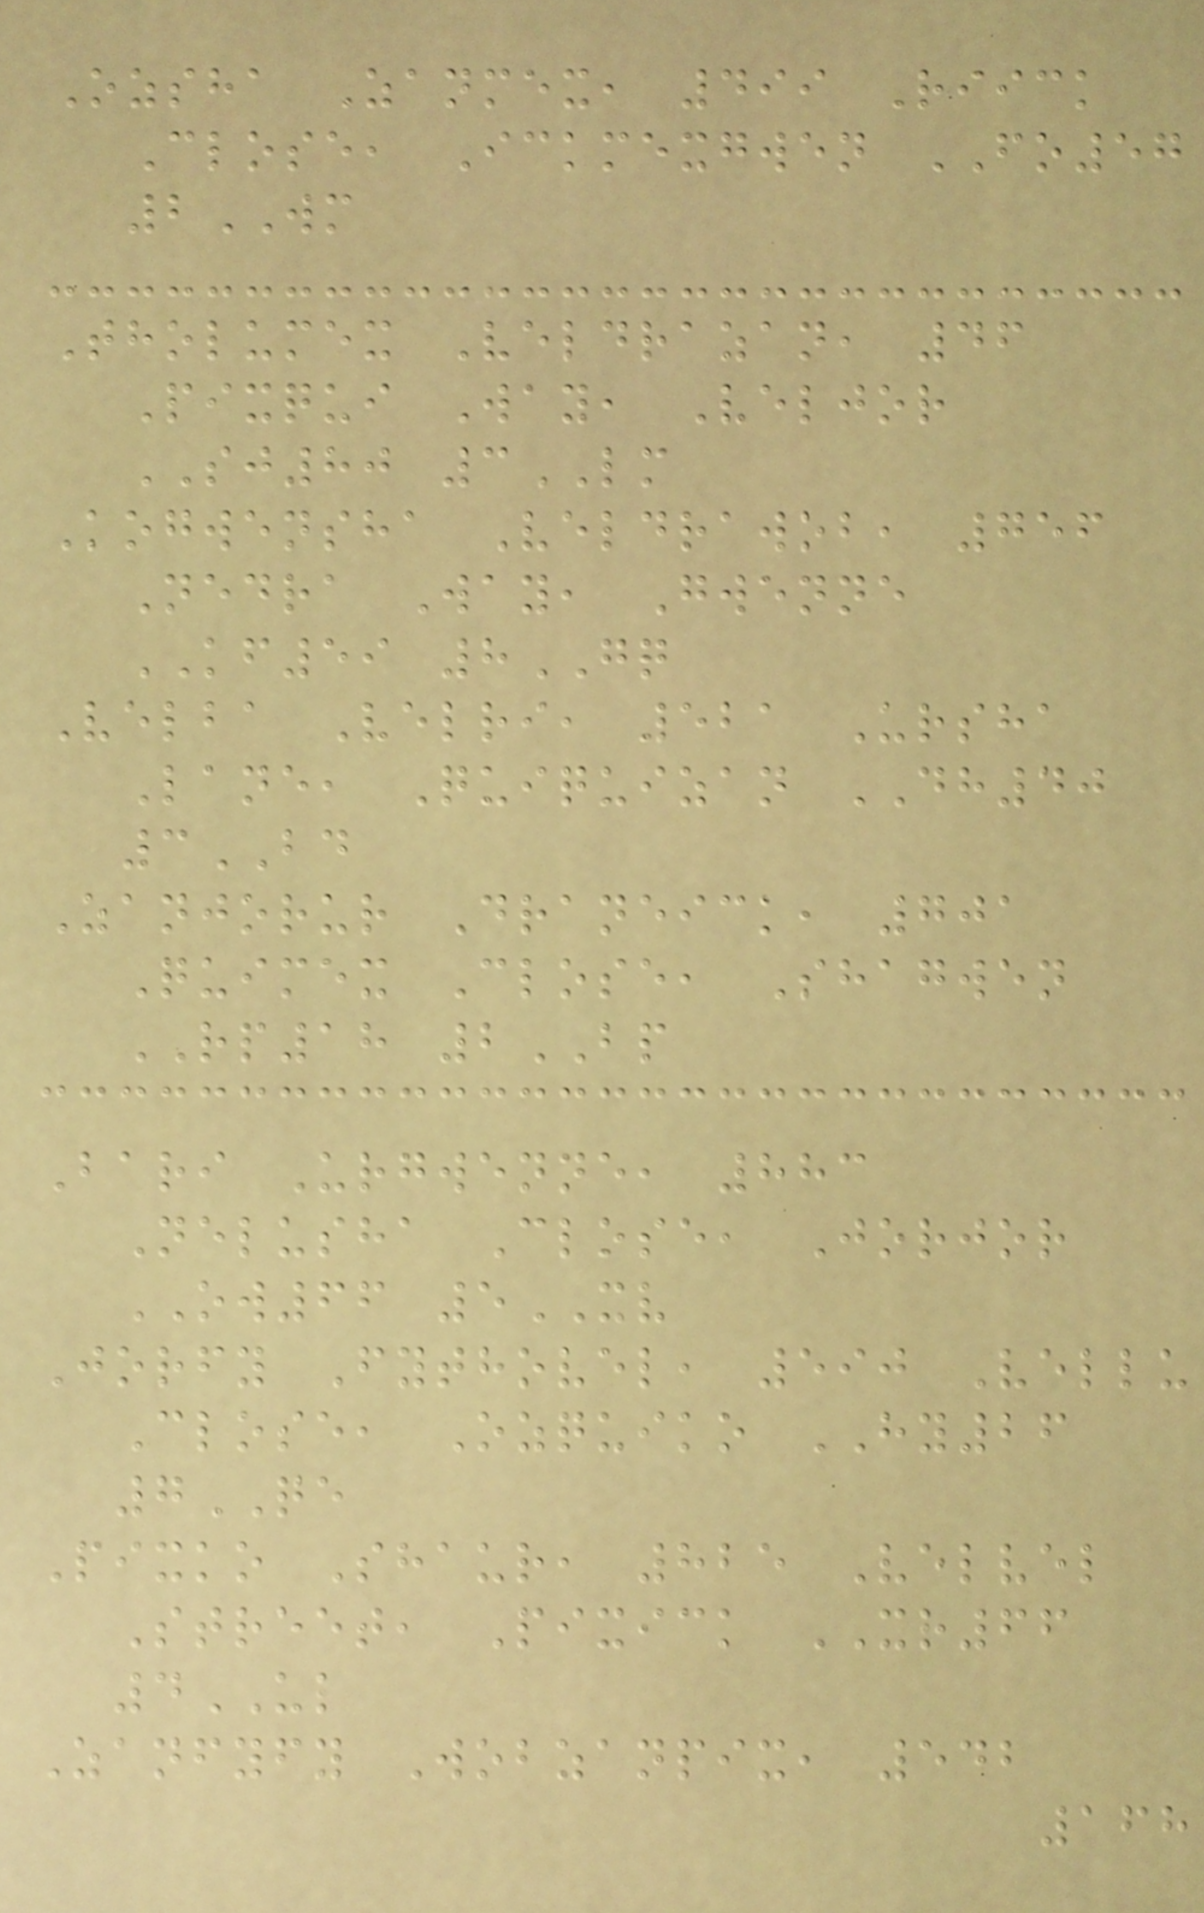Ozsha Zanmex, 499 Riick
Close, Ickmexgwen FO57
2WM
Tholumex Veldrazan, 46
Pixqui Way, Veljor
SJ80 3LM
Kogwensha Veldrawob, 756
Nedra Way, Gwenne
KF59 8GQ
Velba Velri, 521 Ursha
Lane, Quiquizan DH40
3BD
Zanjorur Draneick, 701
Quimex Close, Shagwen
RP18 2BP
Bari Urgwenne, 883
Nelusha Close, Jorjor
OW66 5XV
Jorfy Fythovel, 590 Vellu
Close, Ozquiko HY26
7QE
Pixko Shaur, 825 Velvel
Street, Pixick XR66
4UL
Zanfyfy Wobzanpix, 542
168
